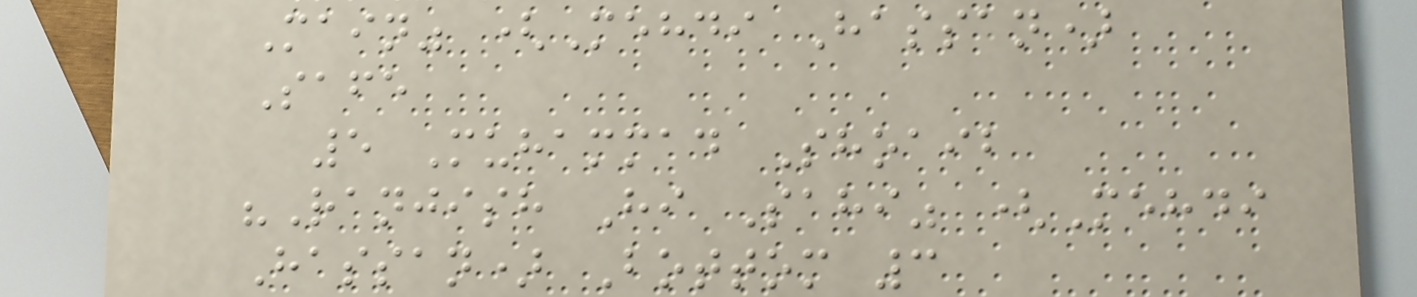Main" (Mehdi Hassan)
Safe
5 Muhammad Shoaib
"Ranjish Hi Sahi" (Mehdi
Hassan) Bottom 3
